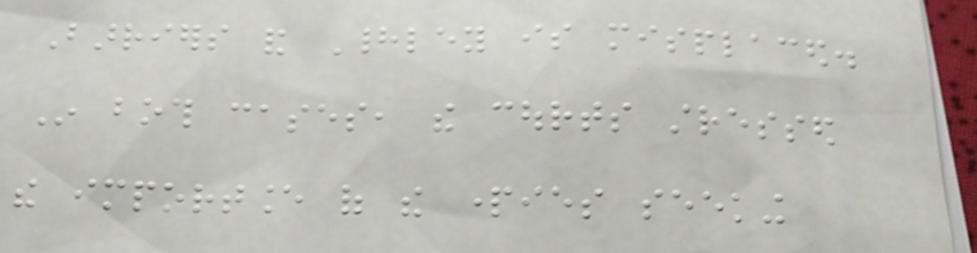Barriers and Hadley is misplaced.
In both cases, the courts stressed
the importance of the parties seeking
